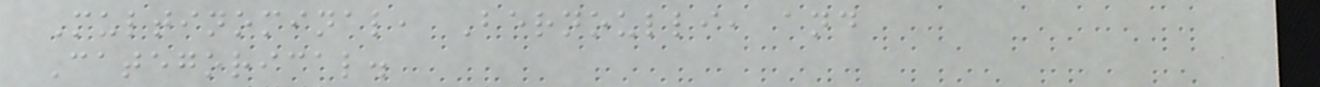Multinominal, Bernoulli, and
Categorical.
